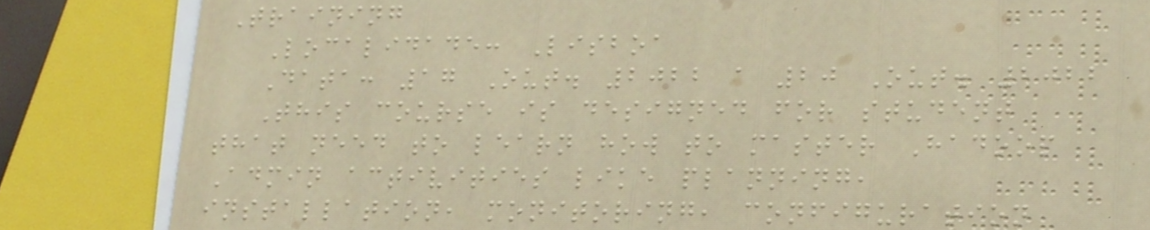Training
Localidade: Lisboa
Data: 17 Out. 2022 a 20 Out. 2022
This course is designed for student
that need to learn how to master Hadoop
Admin activities like planning,
installation, monitoring, configuration
